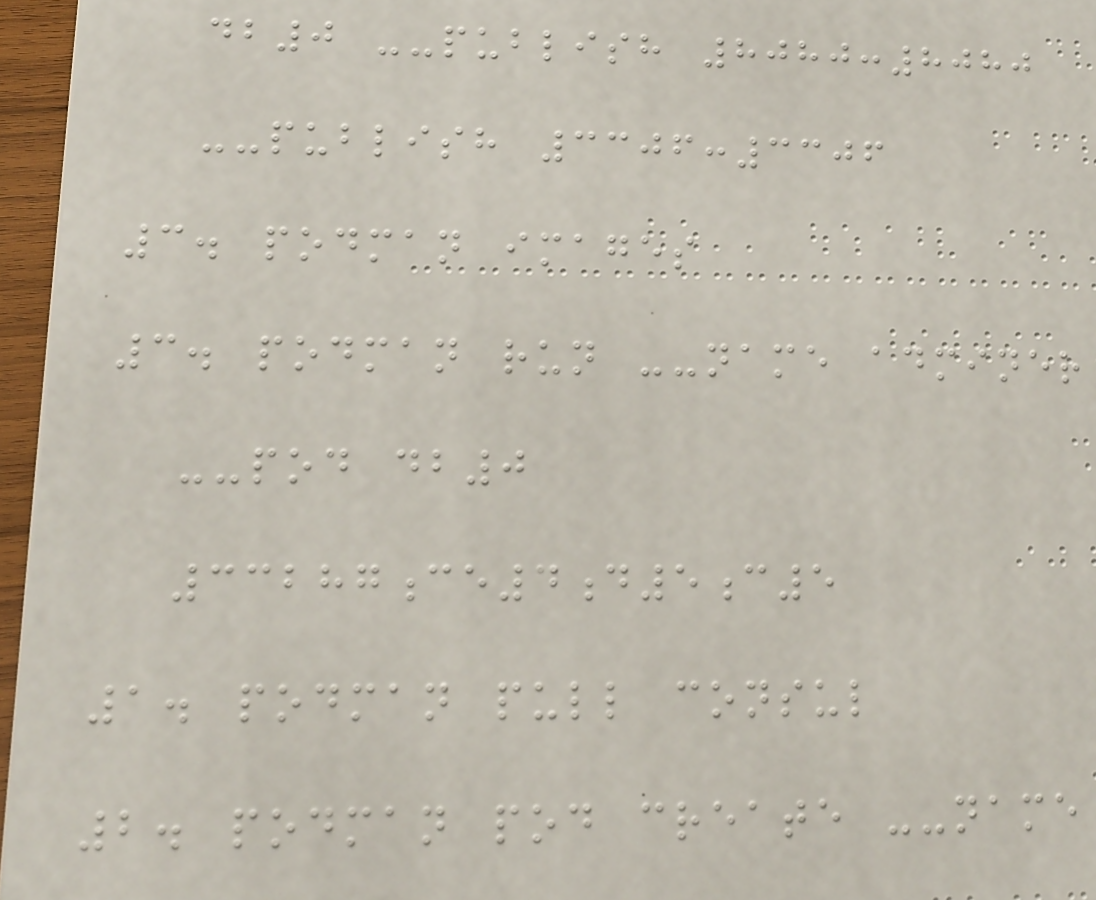db0 --publish 8080:8080
--publish 3306:3306
3. podman images
3. podman run --name adminer
--pod db0
33287ce4d5c5
1. podman pull consul
2. podman pod create --name
